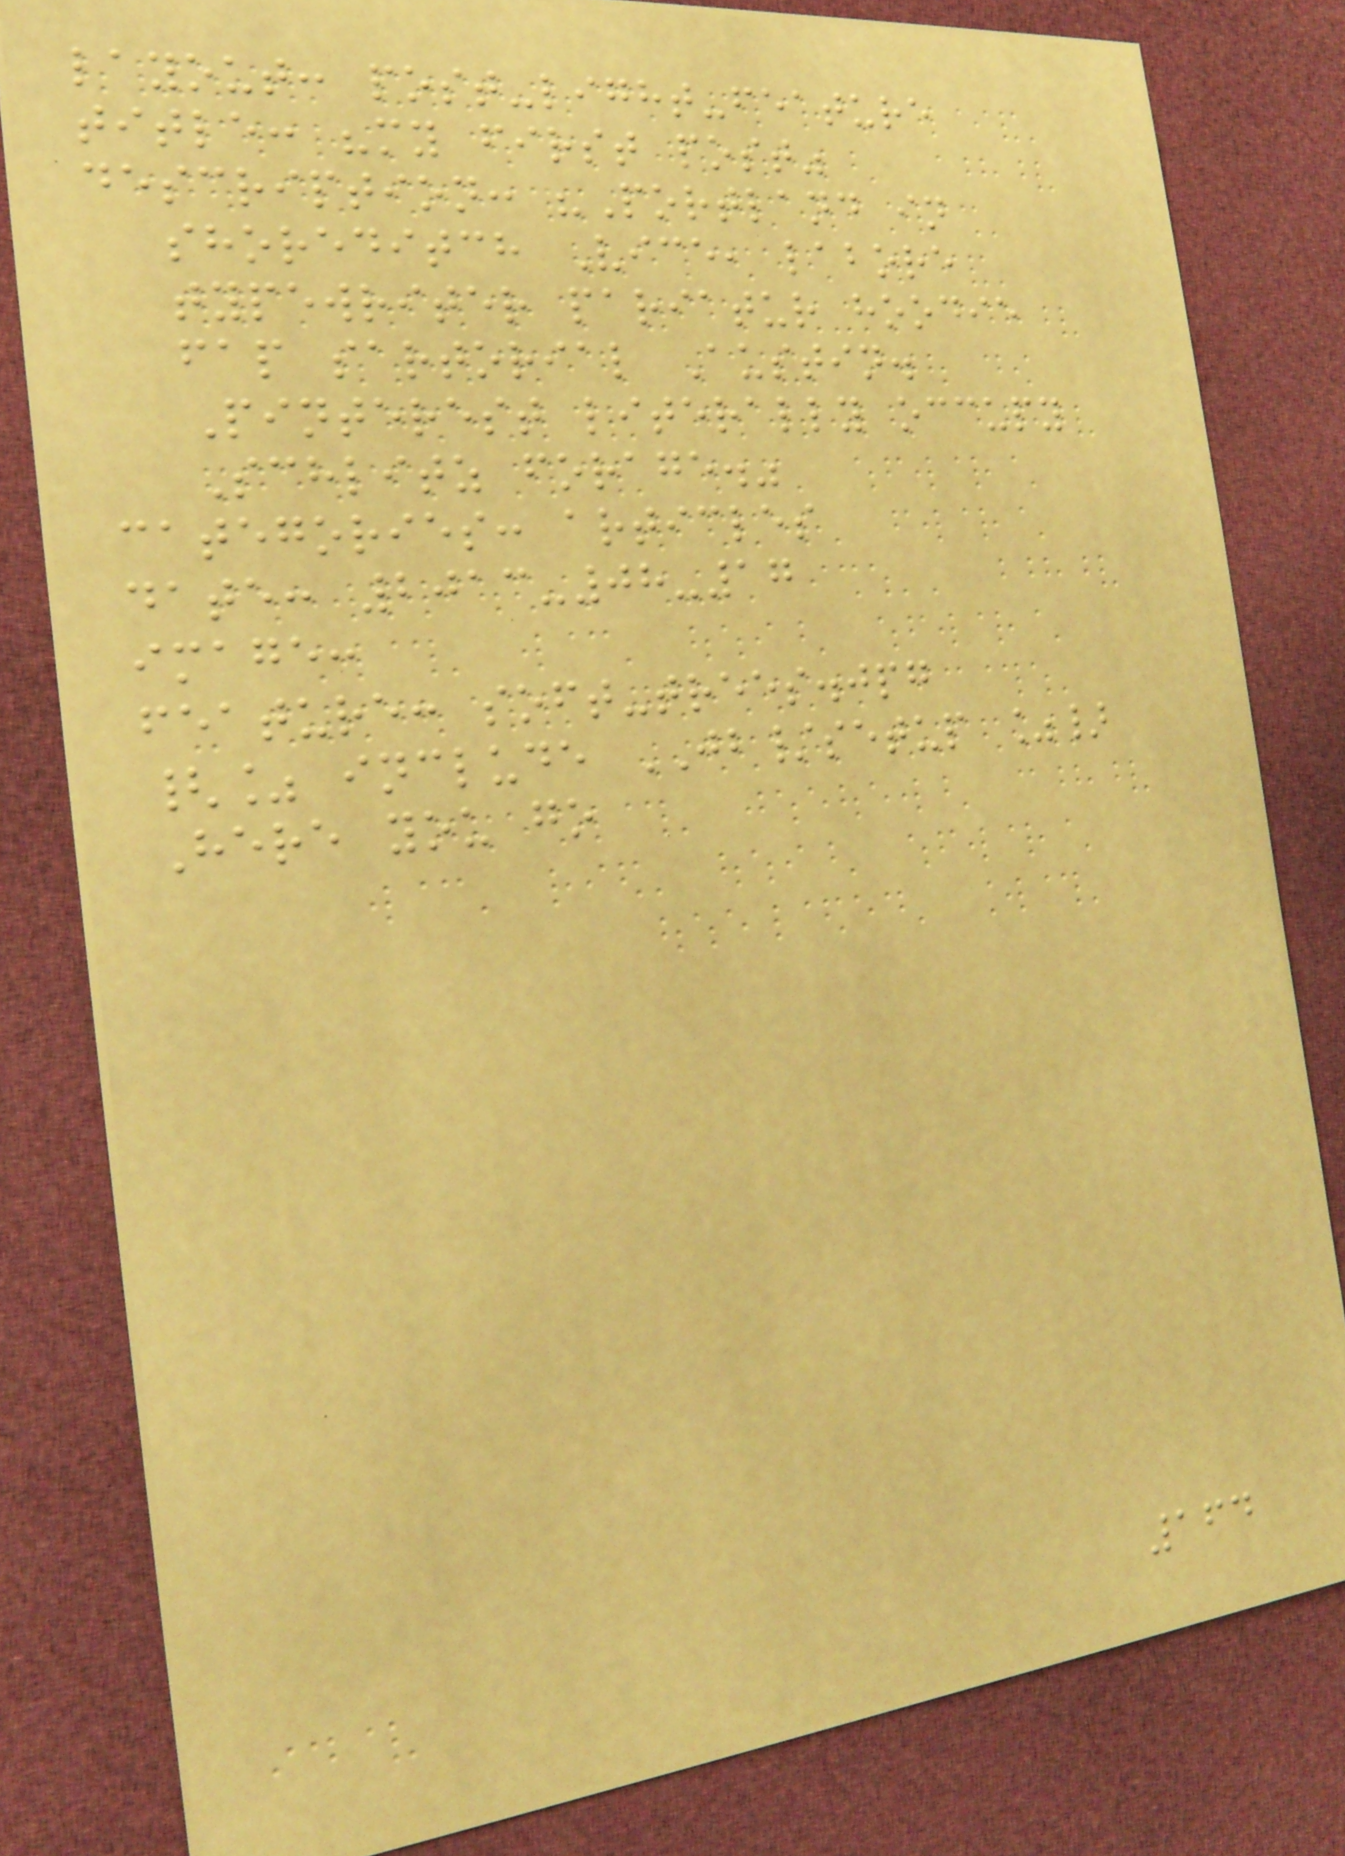layout: post-light-feature
title: "my first post"
description: "Portland in
shoreditch Vice, labore
typewriter pariatur hoodie
fap sartorial Austin.
Pinterest literally occupy
Schlitz forage."
categories: articles
date: 2013-08-17
image:
feature: soft-trees.jpg
{% include JB/setup %}
Here you go
164
